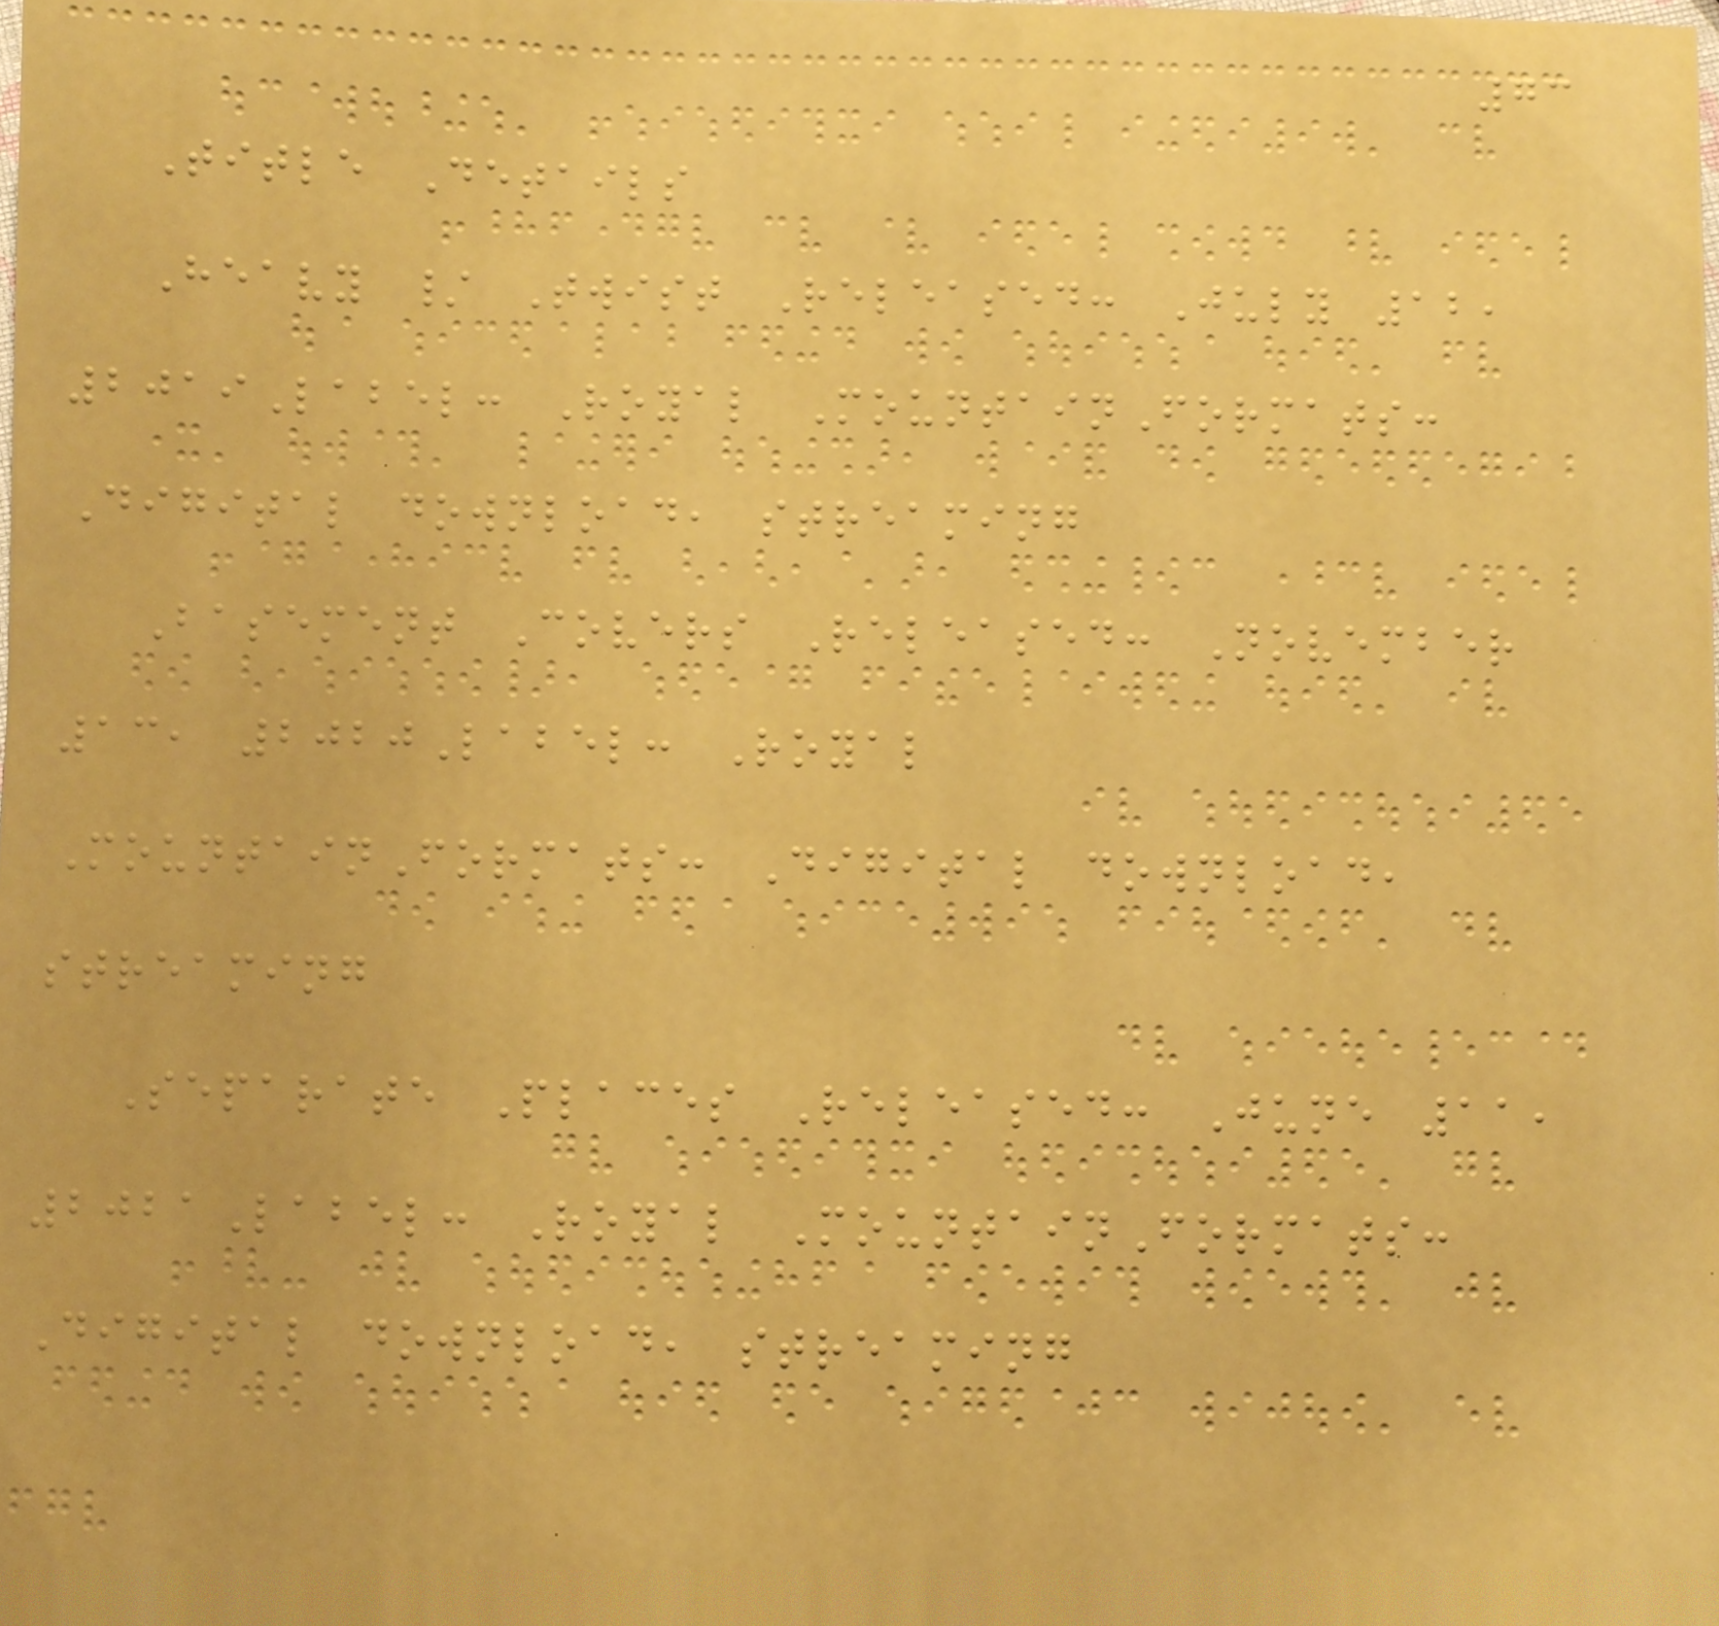73
Title Details
Heavy / Twist Released: July 12,
2019Label: Royal MountainFormats:
Digital download, streaming
Basement Covers Released: November
13, 2020Label: Royal
MountainFormats: Digital download,
streaming
Separate Places Released: June 11,
2021Label: Royal MountainFormats:
Digital download, streaming
